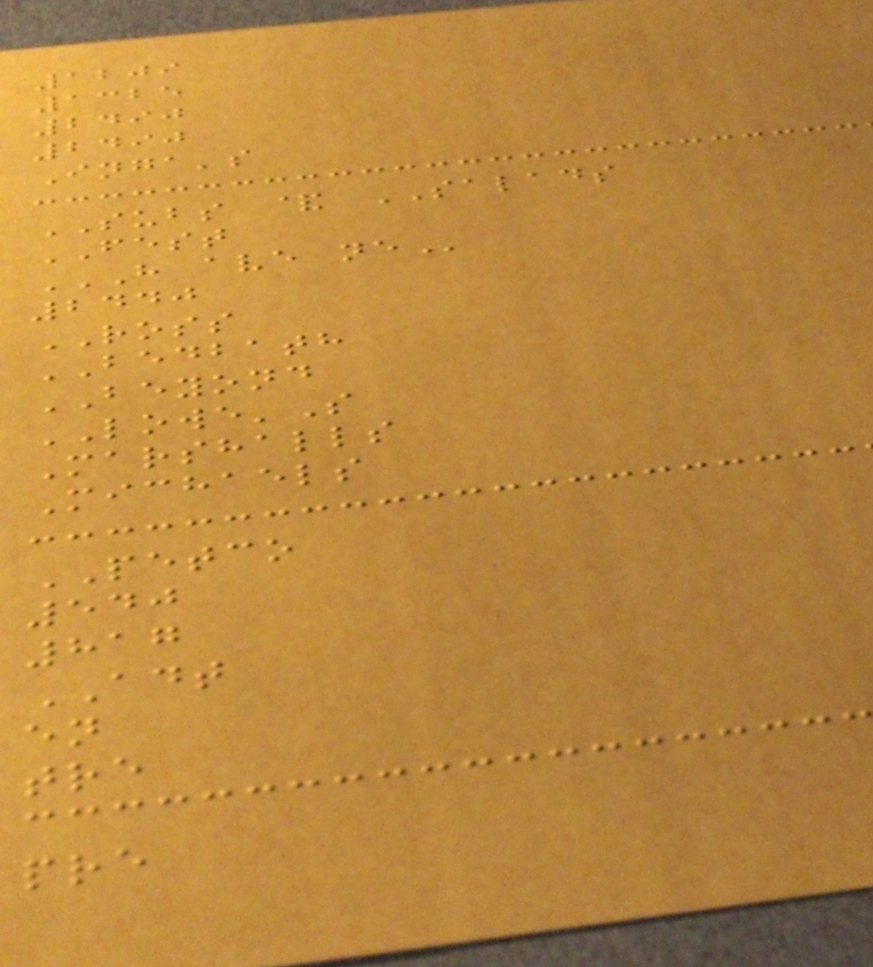1209
1325
2490
2490
Inga's
SUBS & SALADS
FEST
H AVE NE
2440
ROSS
BEDBATH
BEYOND
LOWE'S
Marshalls
Michaels
PETCO
540
817
ADT
en
tre
pre
